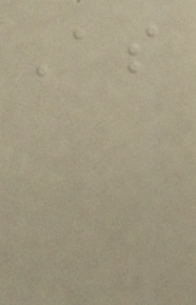As
